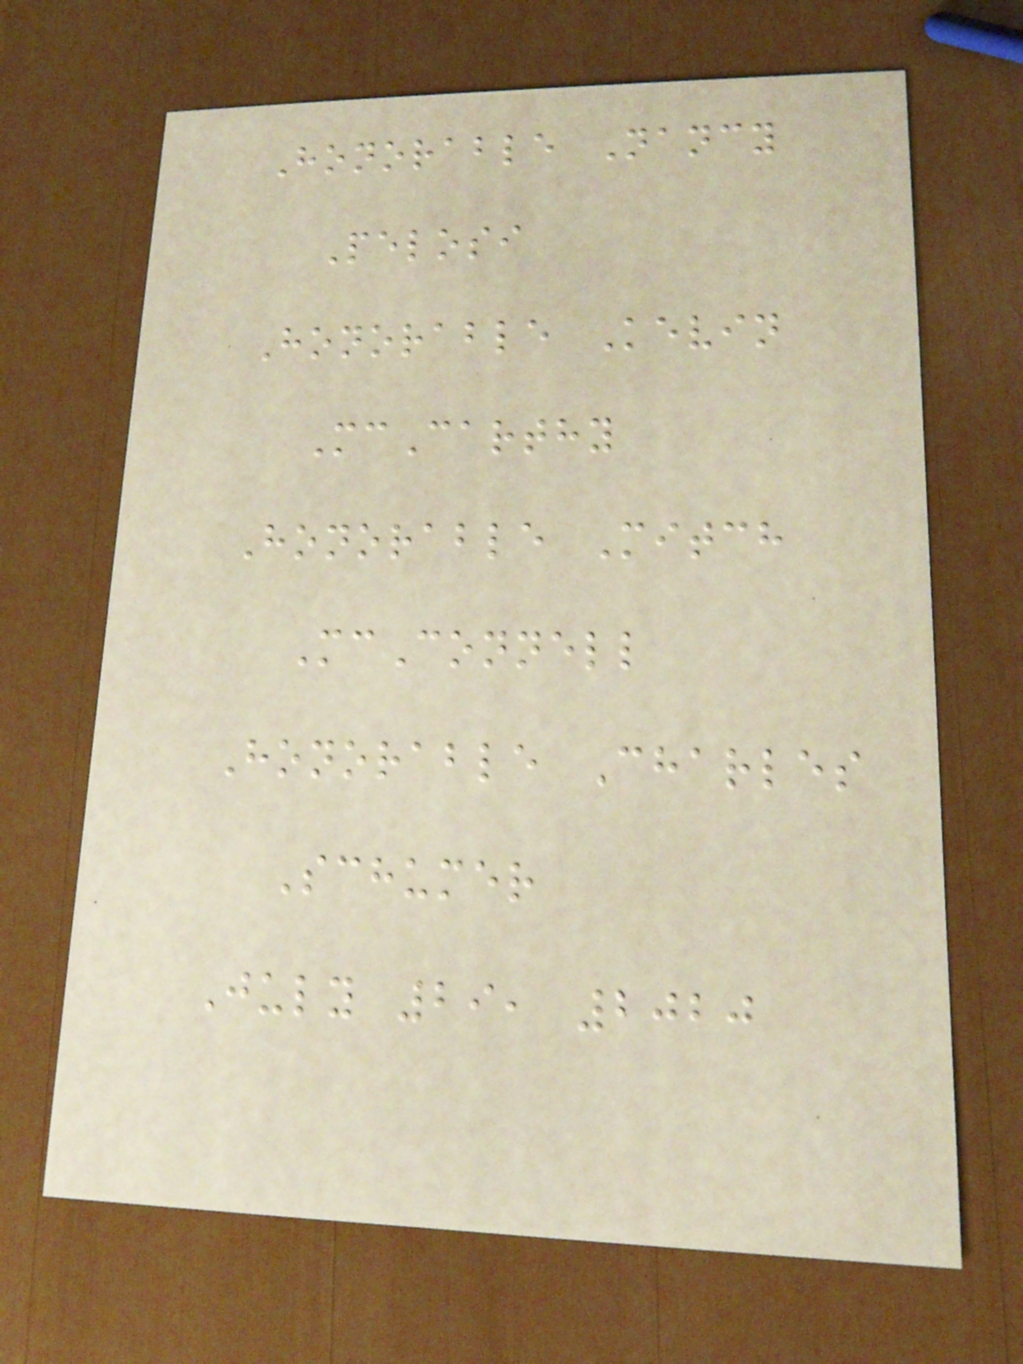Honorable Nancy
Pelosi
Honorable Kevin
McCarthy
Honorable Mitch
McConnell
Honorable Charles
Schumer
July 29, 2020
